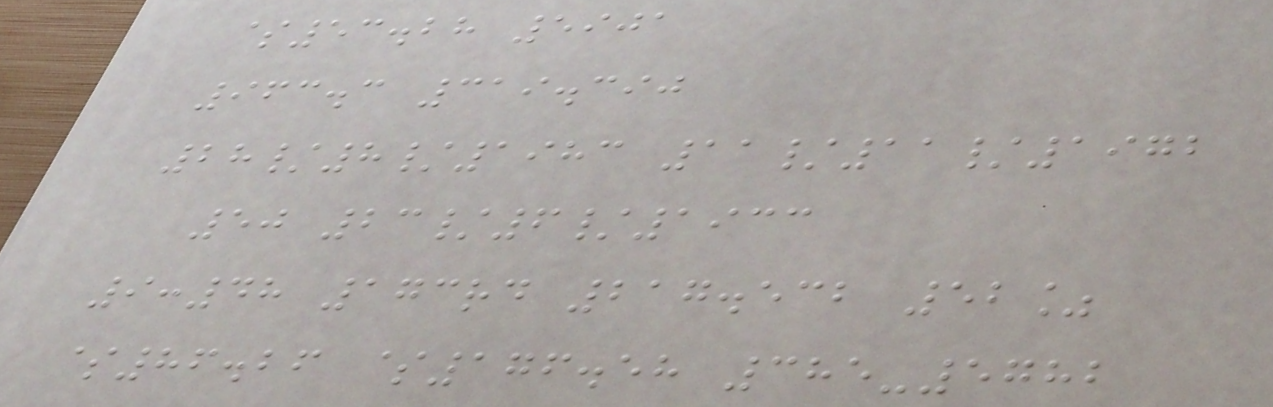$53.28 5901
963.3 319.390
28/8/1983 11/11/1972
50 23/6/1933
9:48 173rd 217.532 52%
$86.26 $176.58 385-5782
